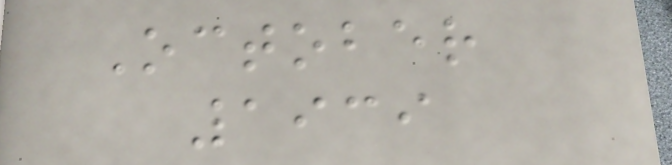October
1939
